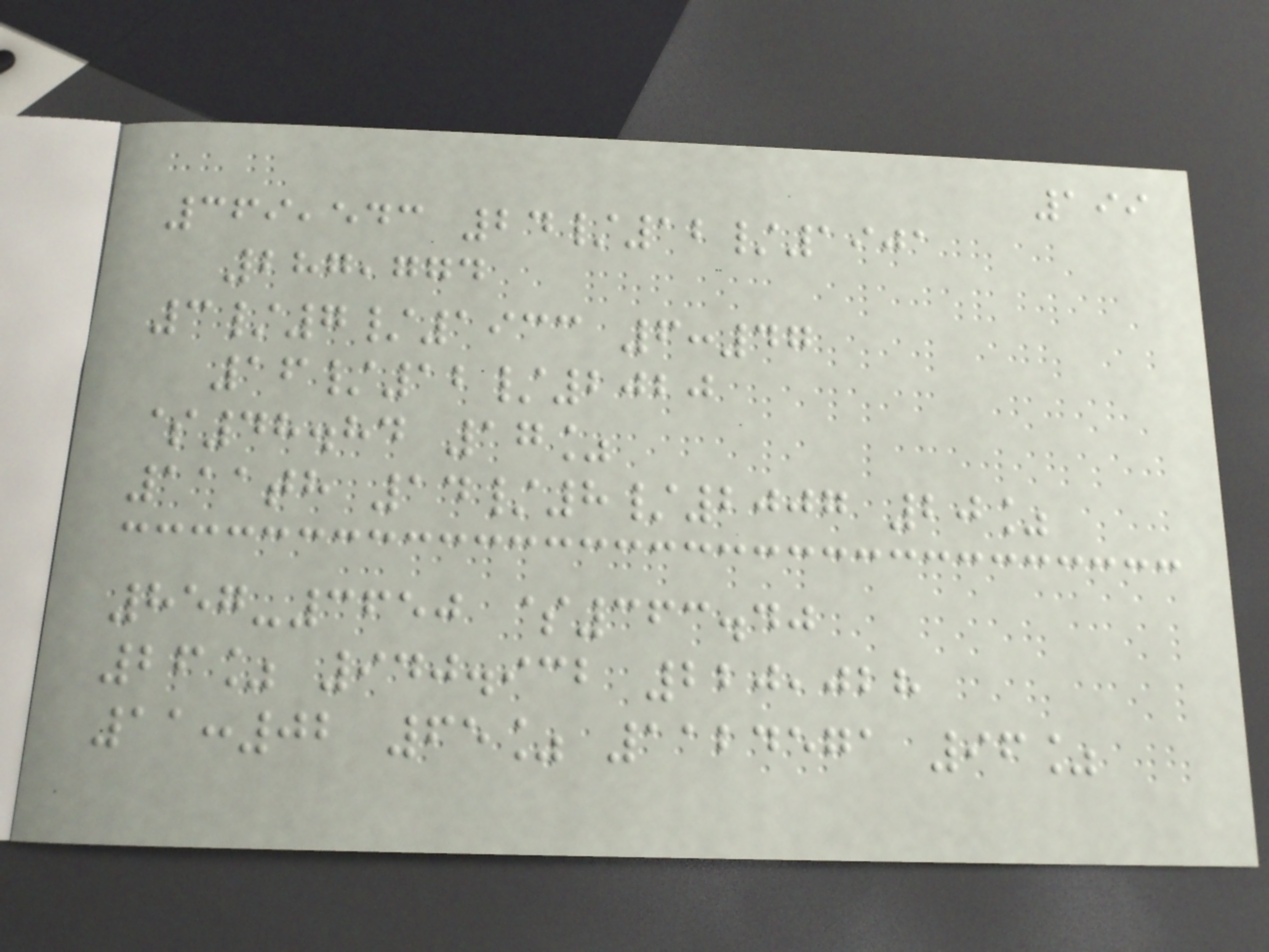199
369,543 24/12/1901
287,774
3/7/1933 6:47
16/12/2020
$48.84 17%
111th 14/8/2007 20%
857-3650 $363.40
26% 940.932 220,028
11:02 65% 1124571 96%
